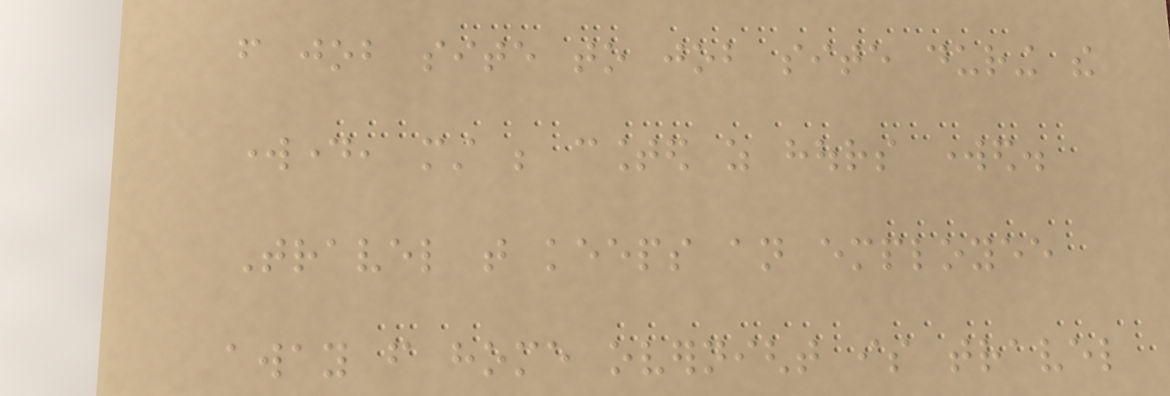from job site to job site during the
workday, must be counted as hours worked.
Travel that keeps an employee
away from home overnight is travel
